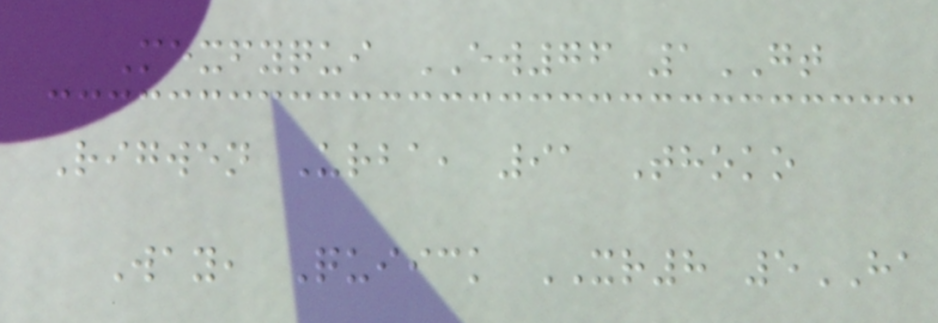Mexfyqui EW76 1GT
Rigwen Urba, 91 Thoko
Way, Quiick XR8 5HA
